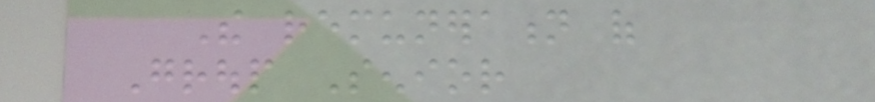The remuneration of
Group Senior
